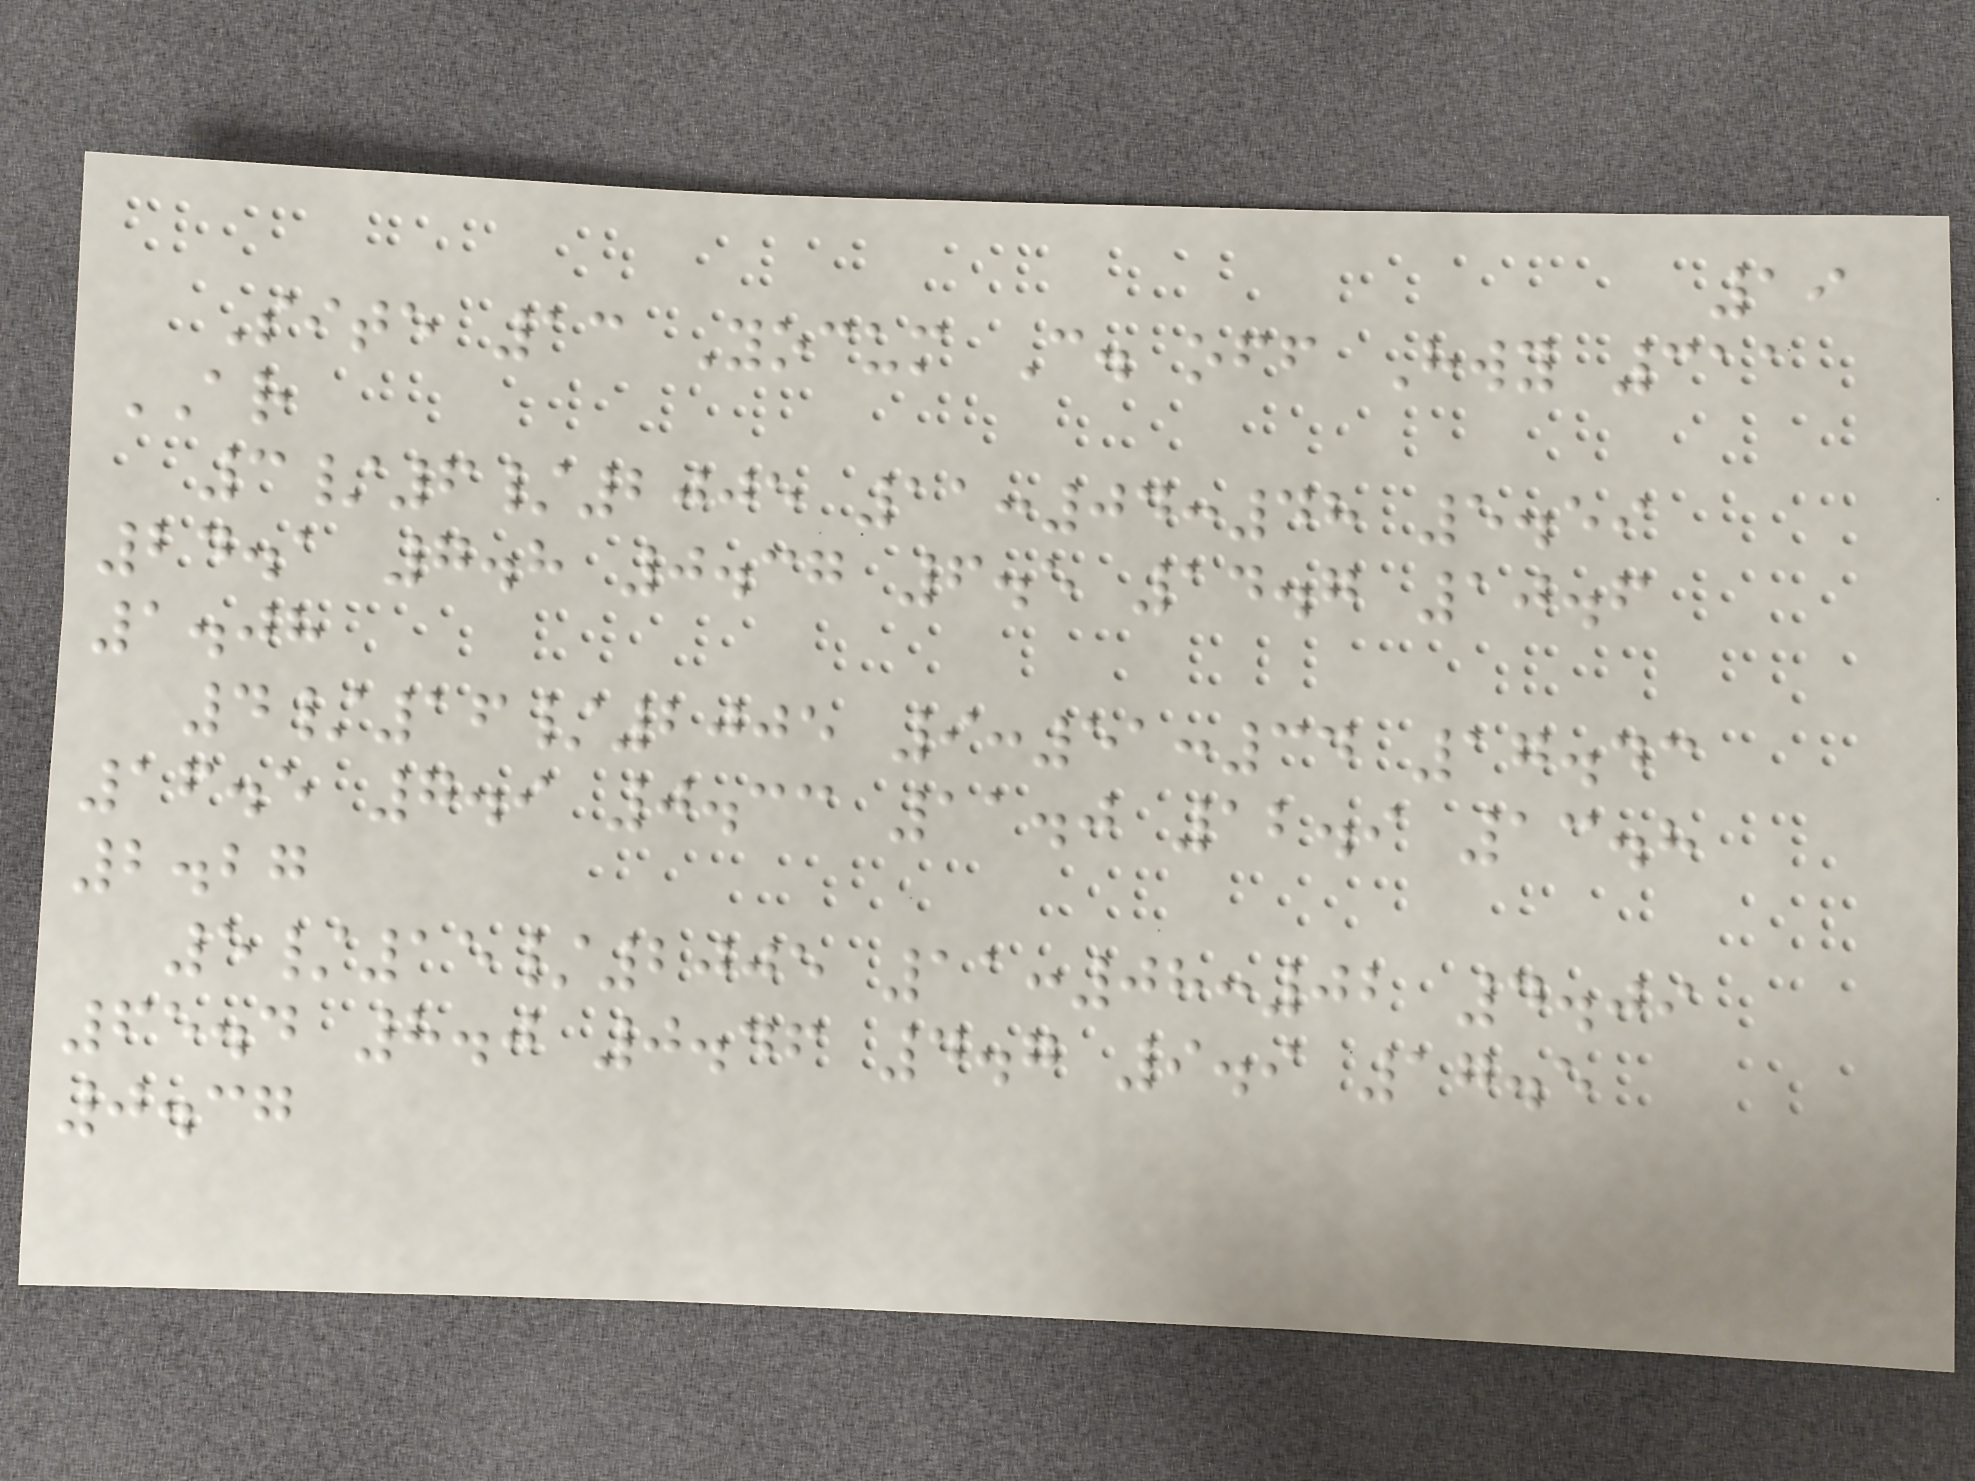19
Site 13 Yocum C. off Hwy 311
AR
3/6/2005 11:04:48 5.59
24.1 7.8 0.37 6.5 14.7 10.6
1.08
4/16/2005 9:51:34 17.43
16.5 7.9 0.33 11.0 12.9 13.8
2.27
5/15/2005 11:08:02 4.09
65.4 8.0 0.46 4.7 9.9 17.5
0.37
